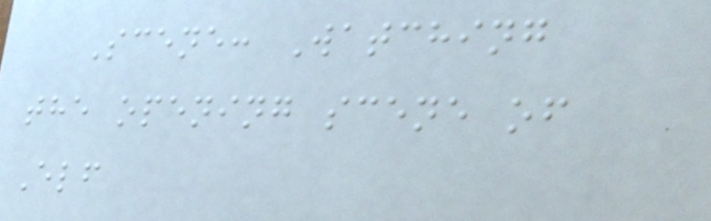Scene: Watching
the opening scene of
Elf
